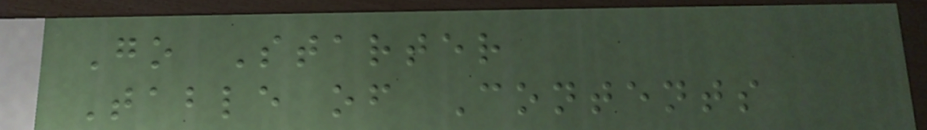Go Starter
Table of Contents
